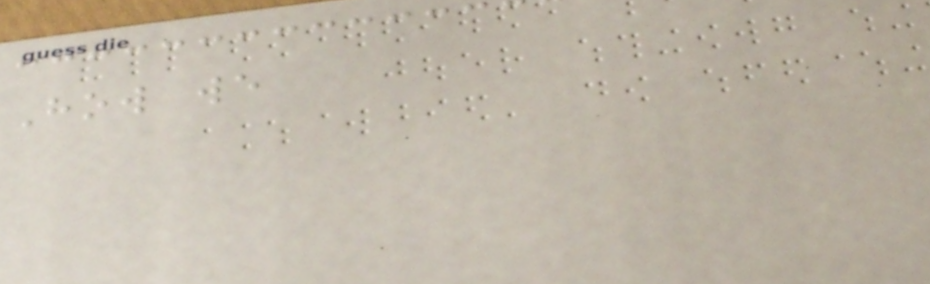How we
